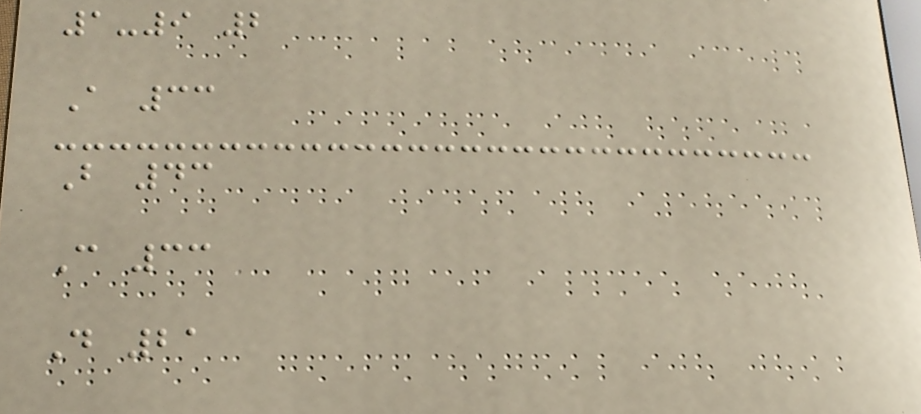1-9 2
A 33
B 43
C 33
D 21
